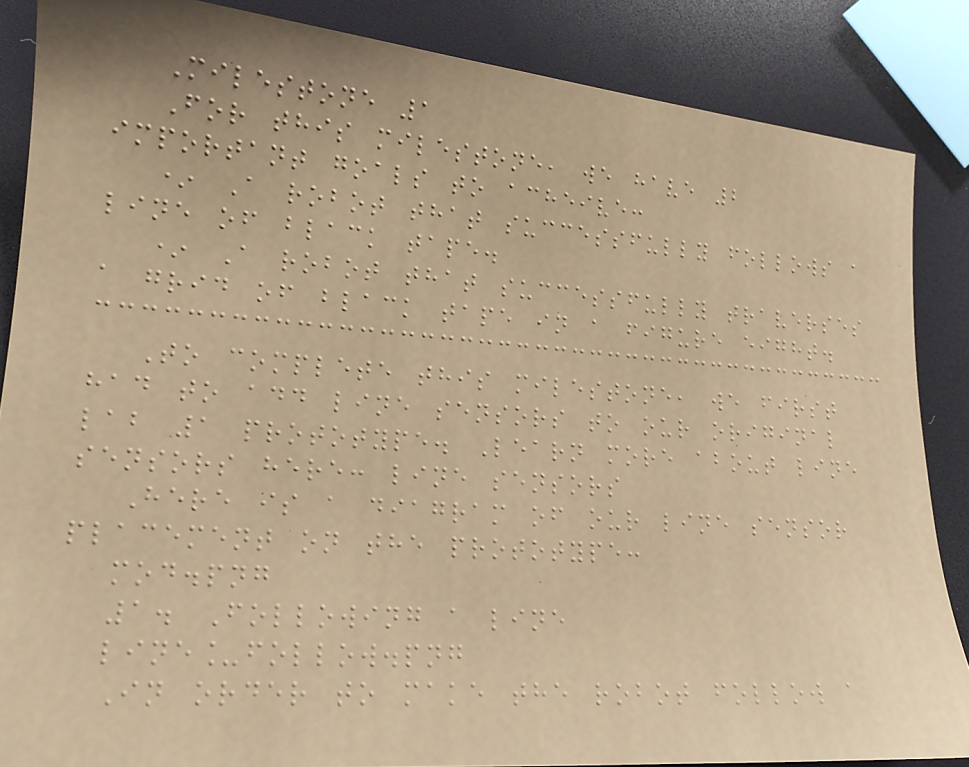Milestone 1
For this milestone, we have 2
important goals to acheive:
* A robot that successfully follows a
line of black tape.
* A robot that successfully traverses
a grid of black tape in a figure eight.
To complete this milestone, we first
had to add line sensors to our original
lab 1 prototype. Learn more about line
sensors here: line sensors
Here is a diagram of our line sensor
placement on the prototype:
mod.png
1. Following a line
line_follow.png
In order to make the robot follow a
